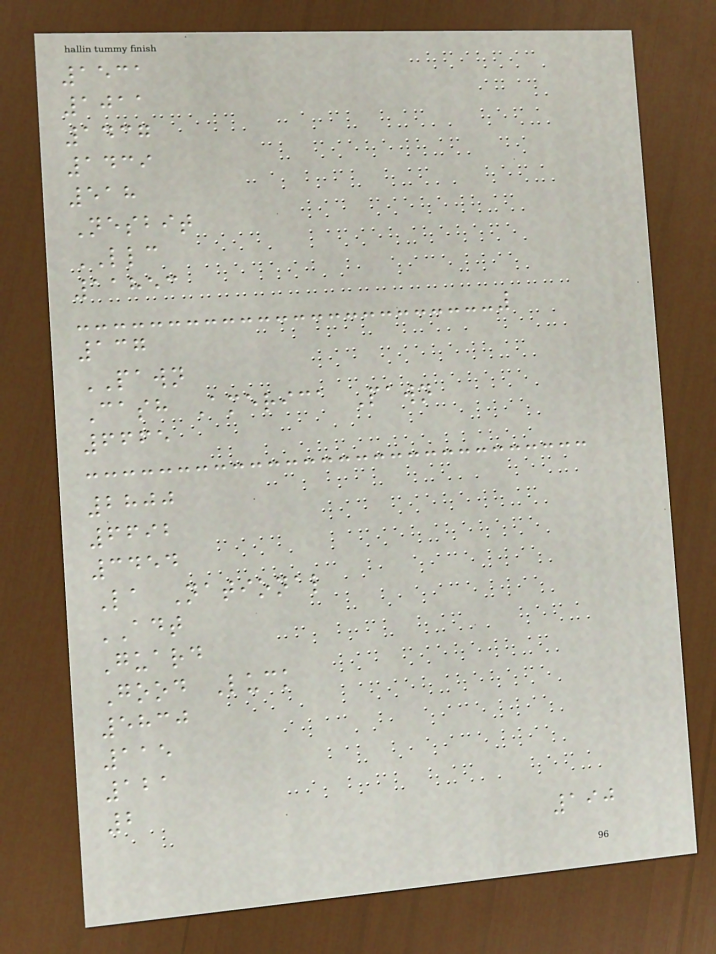1531
1011
1437
1439
518
Nesbit
LLC
11853
137
PAWN
Cash America Pawn
6665
2800
6692
3454
La National
ADT
Guard
Good Luck
5830
115
121
2
190
